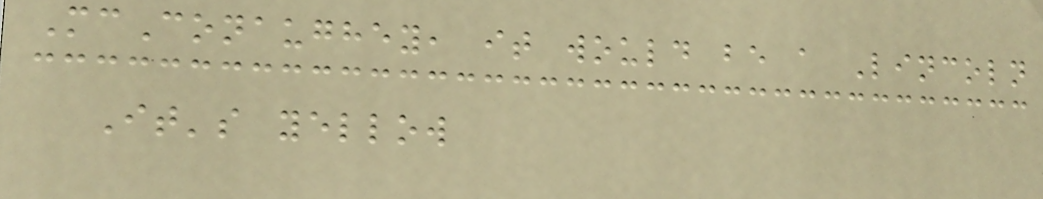McConaughey, it would be a Lincoln
It's yellow
